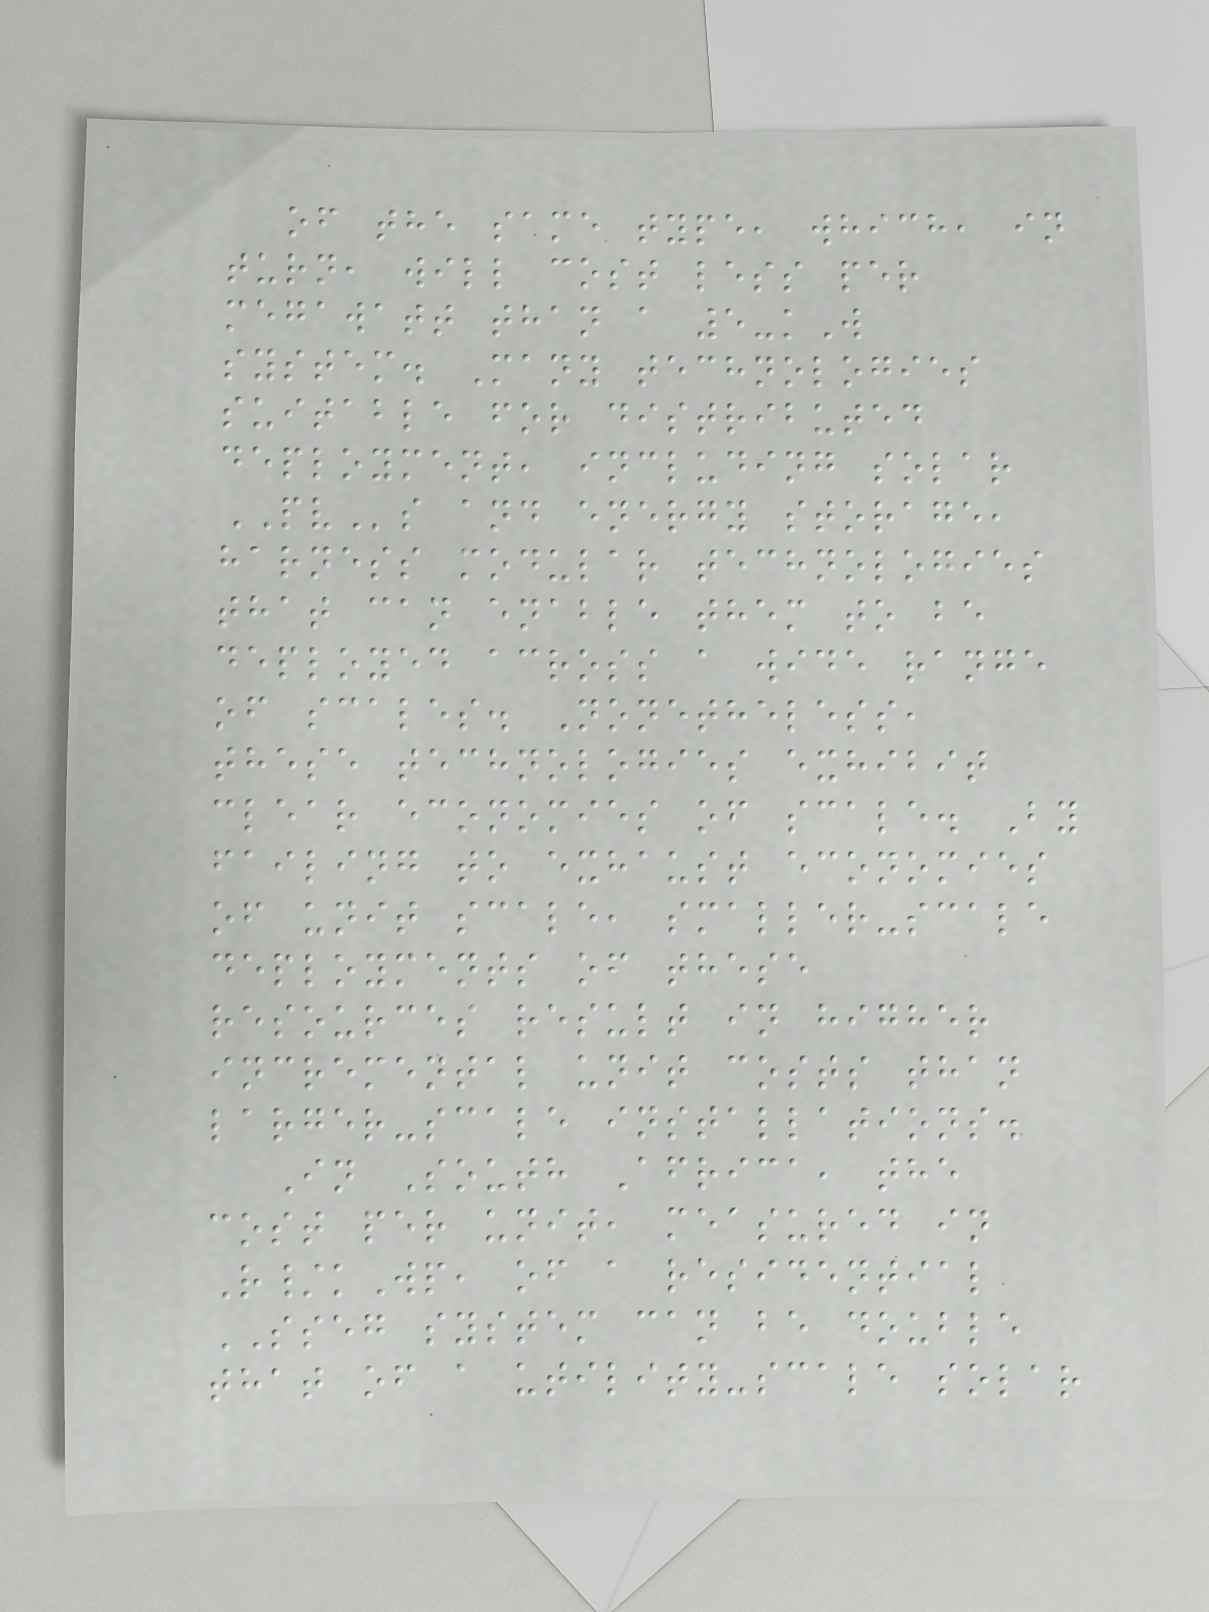of the same type, which, in
turn, will cost less per
megawatt than a 5-kW
system. Many technologies
suitable for distributed
deployment, including solar
PVs and energy storage,
harness modular technologies
that can enable them to be
deployed across a wide range
of scales. Nonetheless,
these technologies exhibit
clear economies of scale. By
failing to exhaust economies
of unit scale, smaller-scale
deployments of these
resources result in higher
incremental unit costs than
larger-scale installations.
In South Africa, the
cost per unit, measured in
R/kWp, of a residential
SSEG system can be double
that of a utility-scale solar
